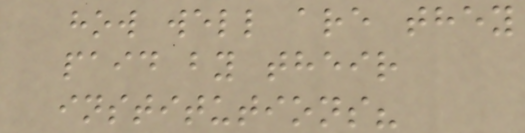how well are they
paid by their
institutions?
